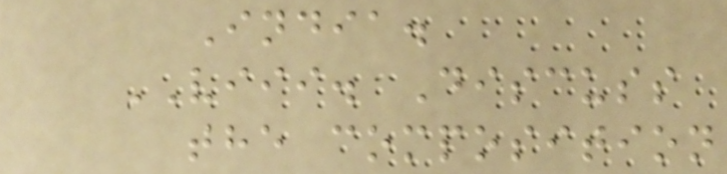India.
VIII. Discuss
the composition
